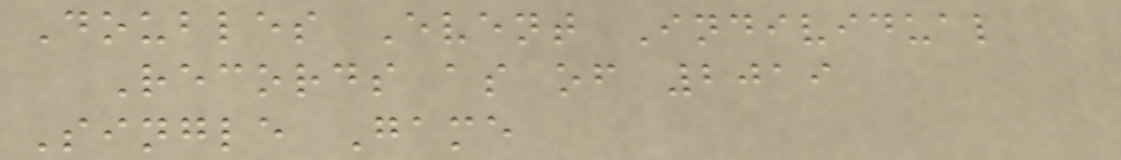Doubles Event Individual
Records as of 2019
Single Game
